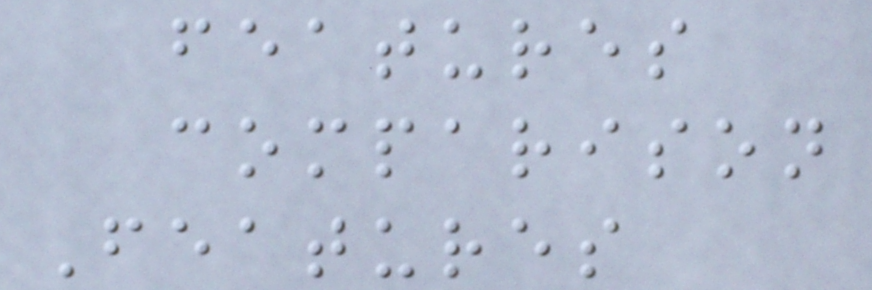features
comparison
Features
